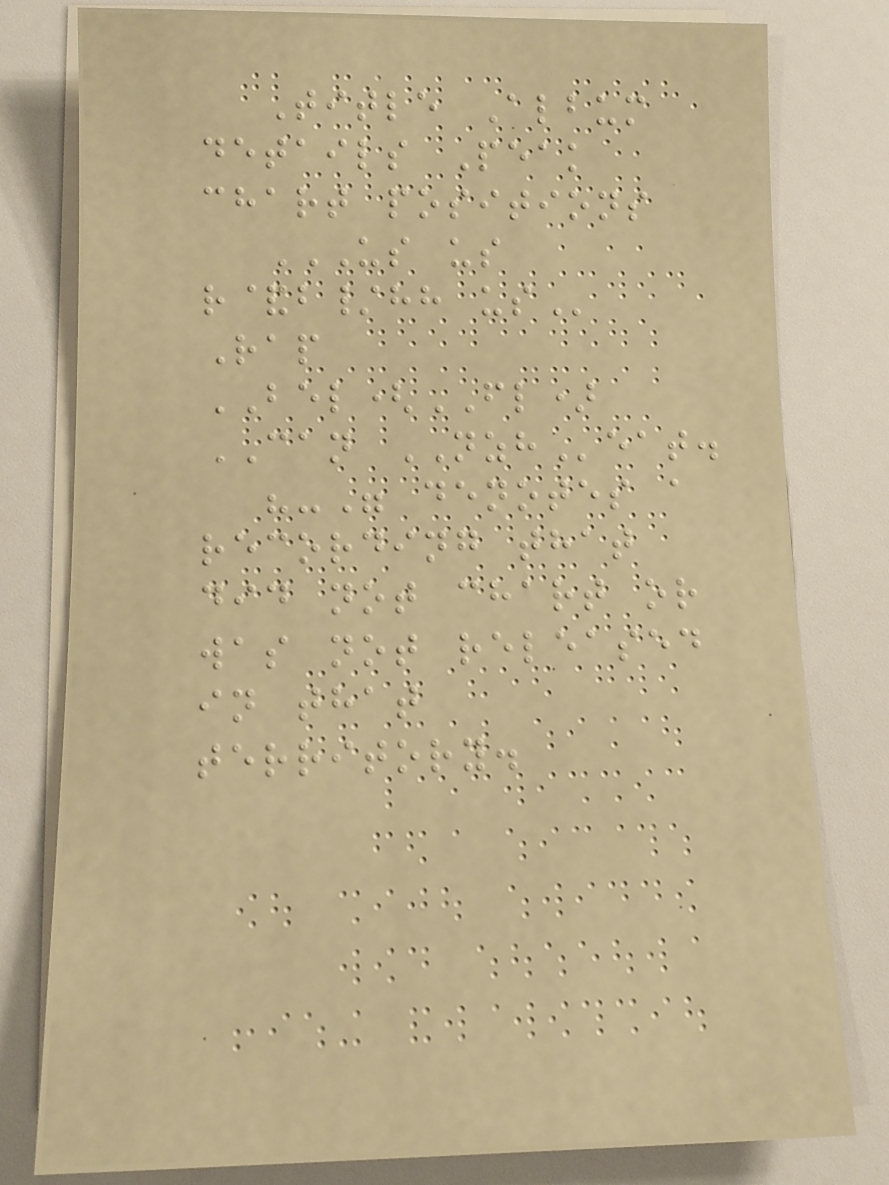Title Album
details Peak
chart positions
US US
R&B/HH US
Rap
BEL(FL)
CAN NZHeat.
"-" denotes a
recording that
did not chart or
was not released
in that
territory.
